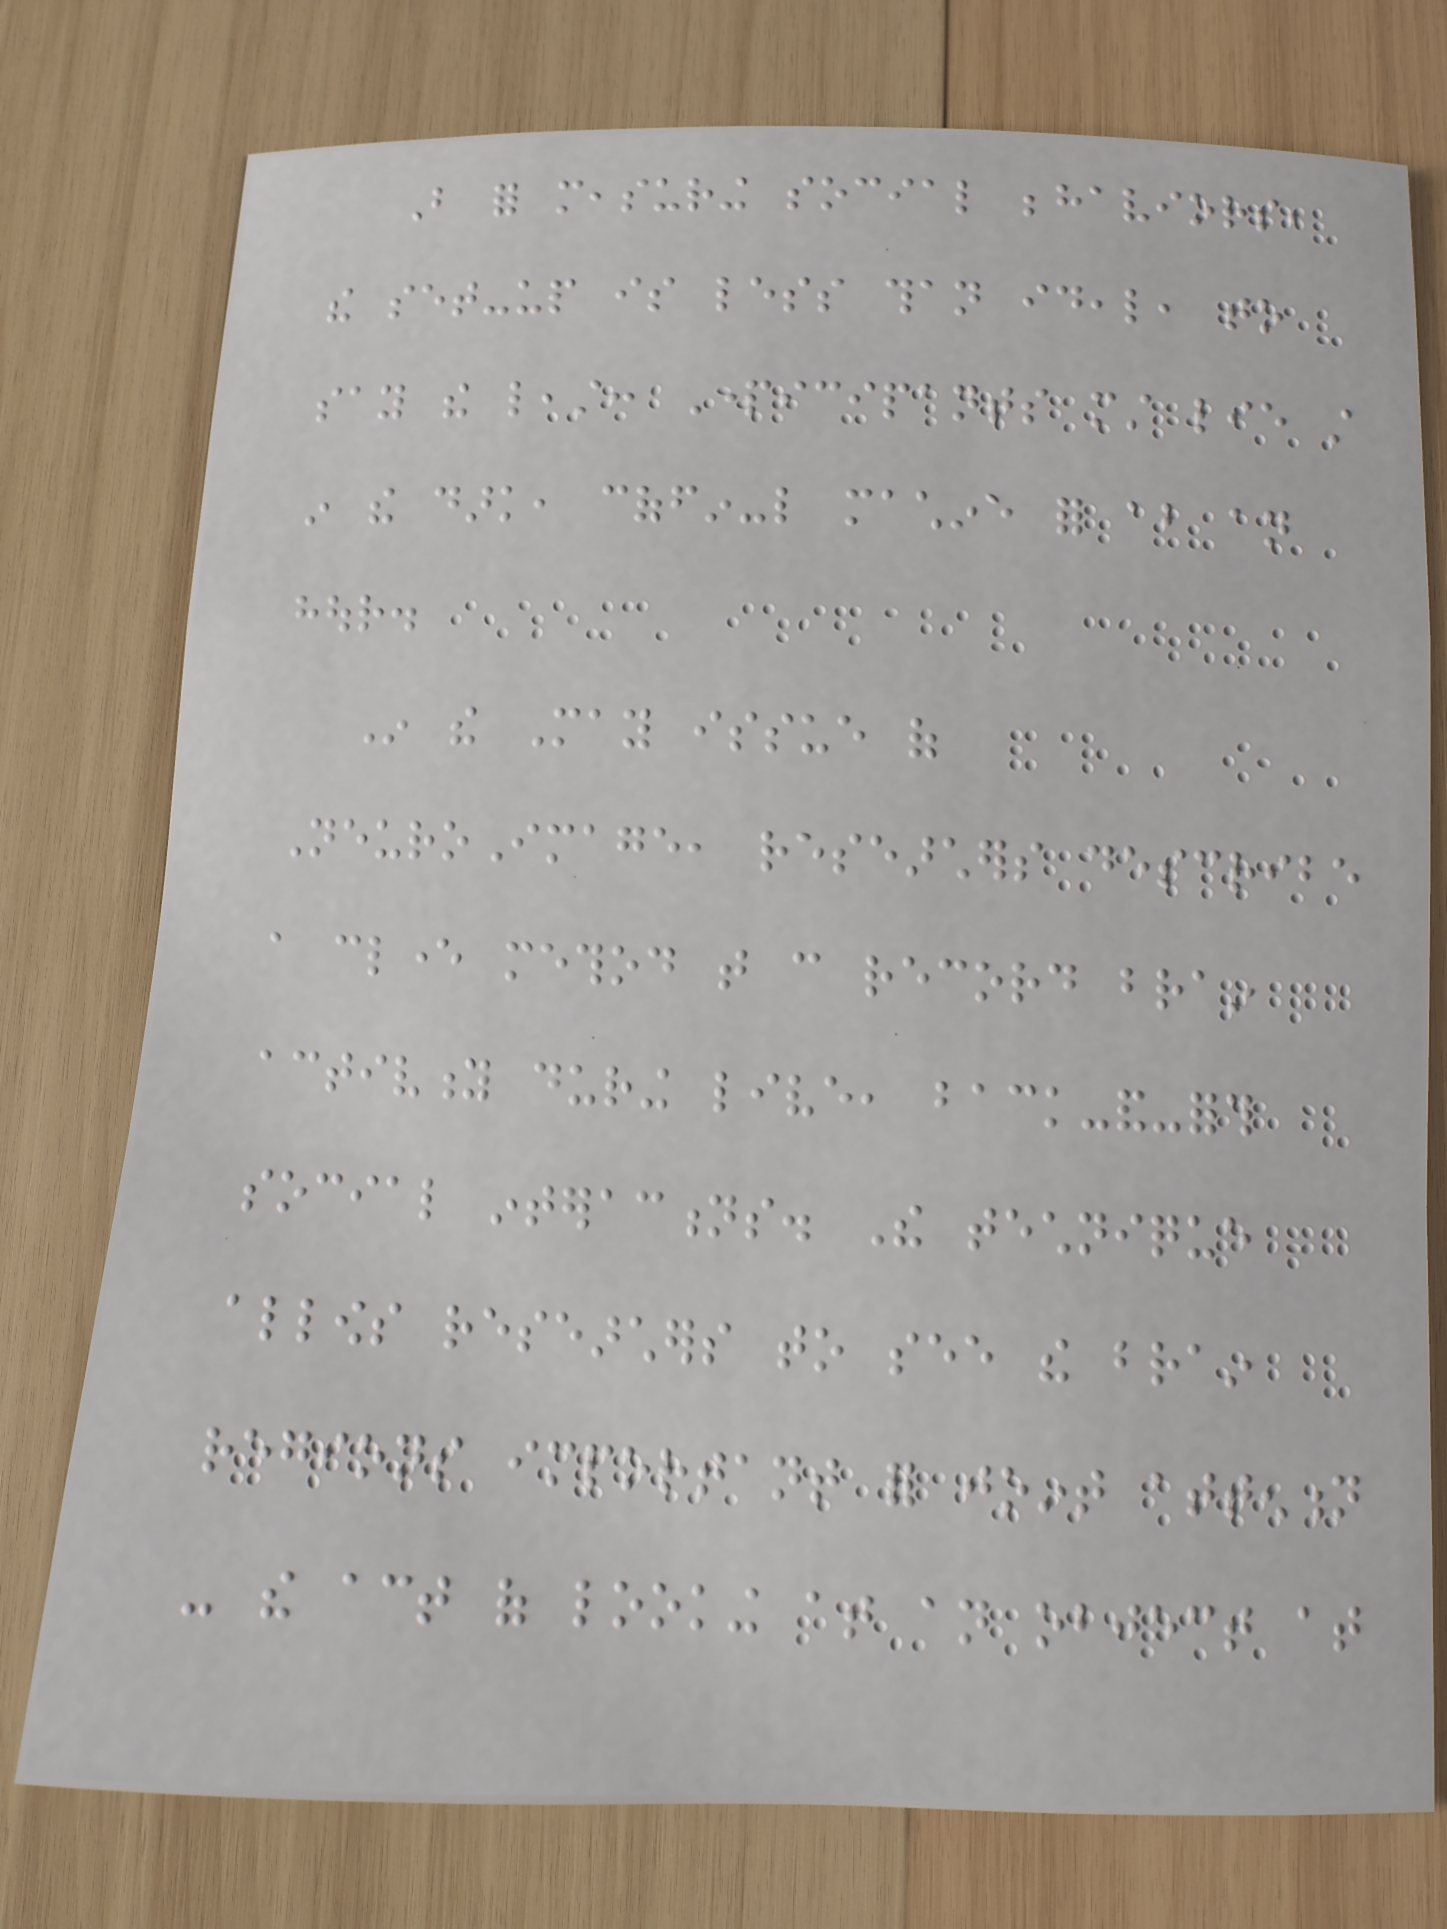But for measuring social behaviors,
the set-up is less than ideal, to
say the least: Participants must lie still
in the dark, coffin-like machine for about an
hour.
In the May issue of
NeuroImage, researchers describe
a clever method that can record brain
activity during live, back-and-forth
social interactions. The technique
allows researchers to see the brain
regions important for joint attention
- the act of looking at an object at
